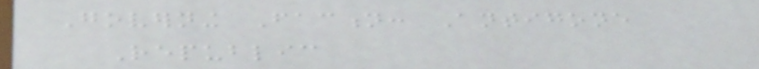Governing Faction: Antigone
Republic
